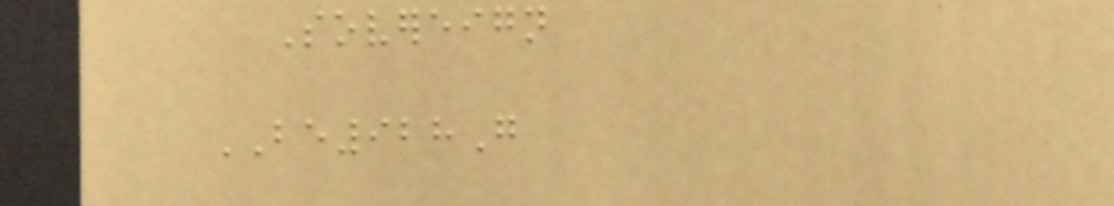Sovereign
BE928G
